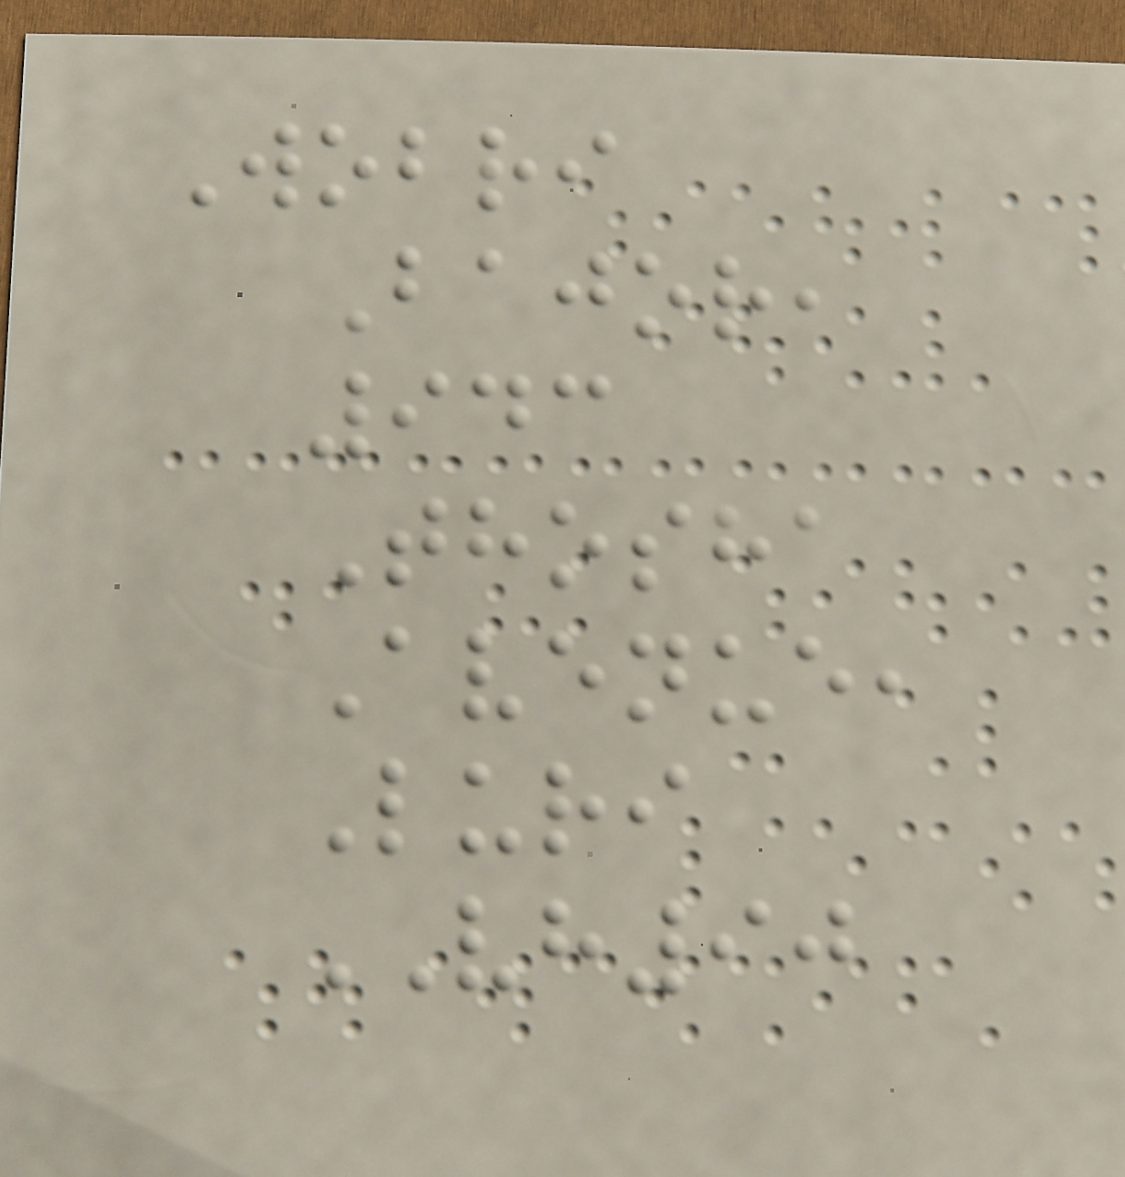Wobri
Bajor,
943
Thosha
Avenue,
Luri
VH90
